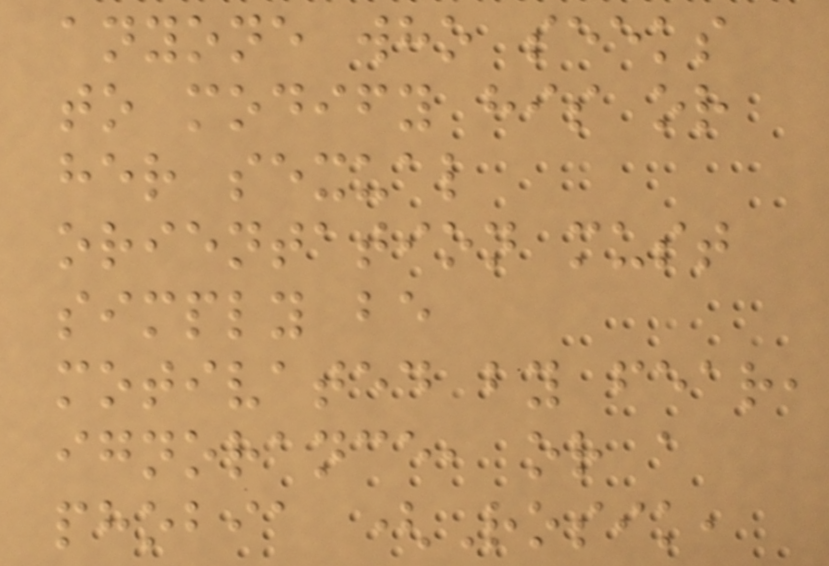anyone who seeks
to modify his or
her sexual
orientation must
simply be
motivated by fear,
ignorance, or a
phobia (Rosik,
